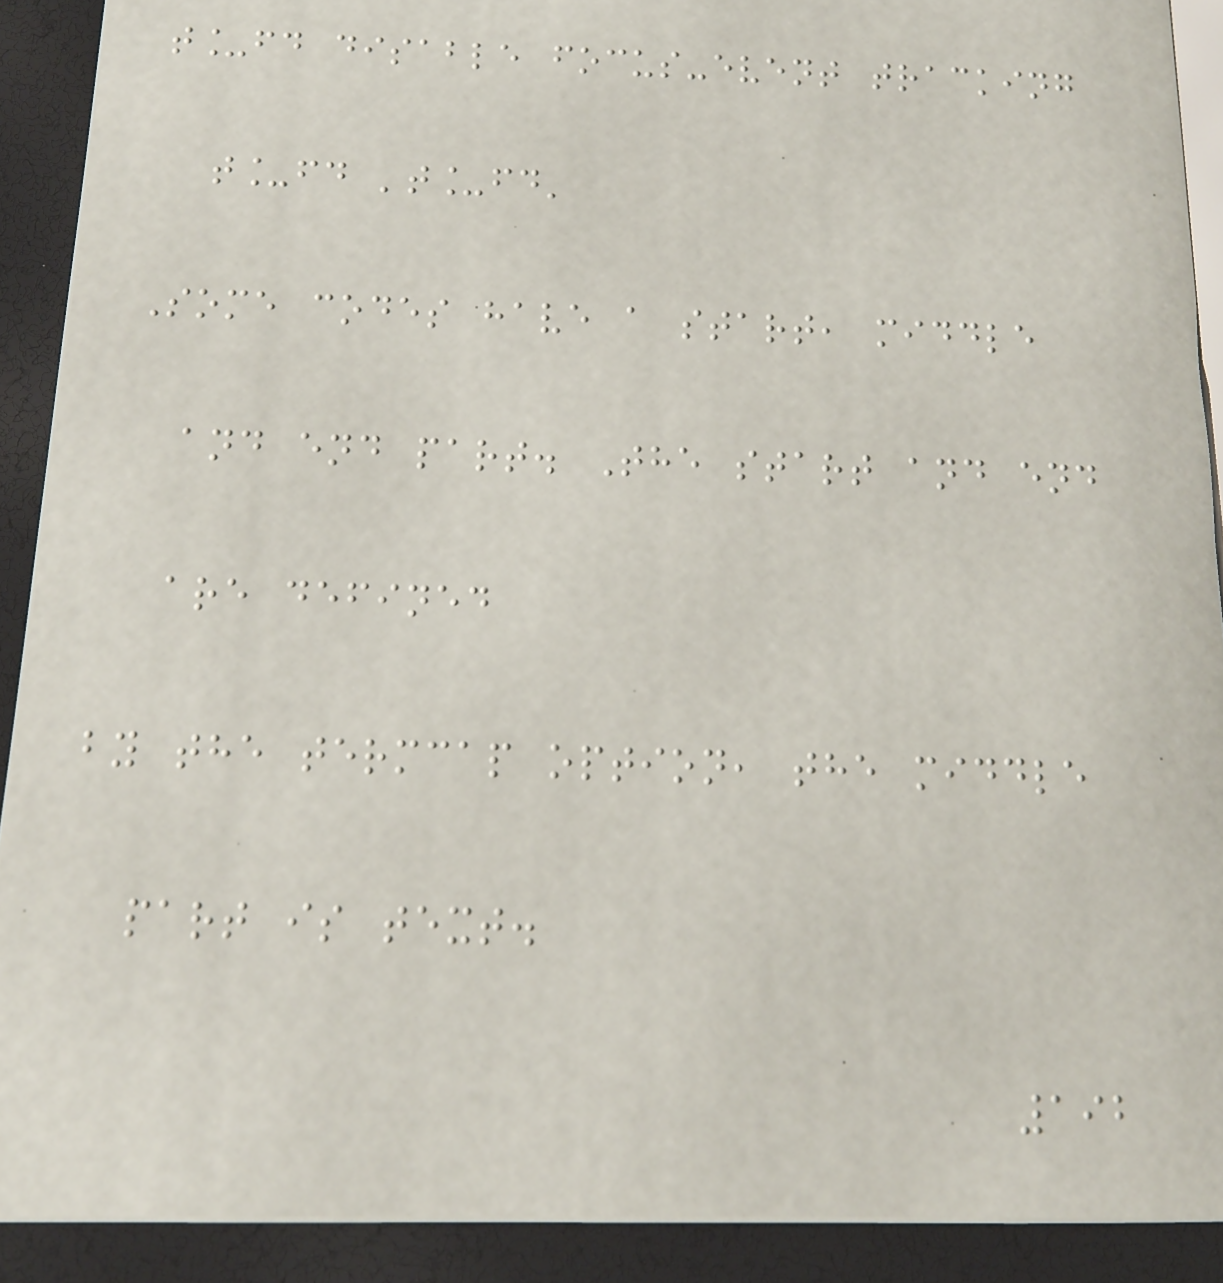t_fd disable focus-event tracking
t_fd 't_fd'
Some codes have a start, middle
and end part. The start and end
are defined
by the termcap option, the middle
part is text.
192
